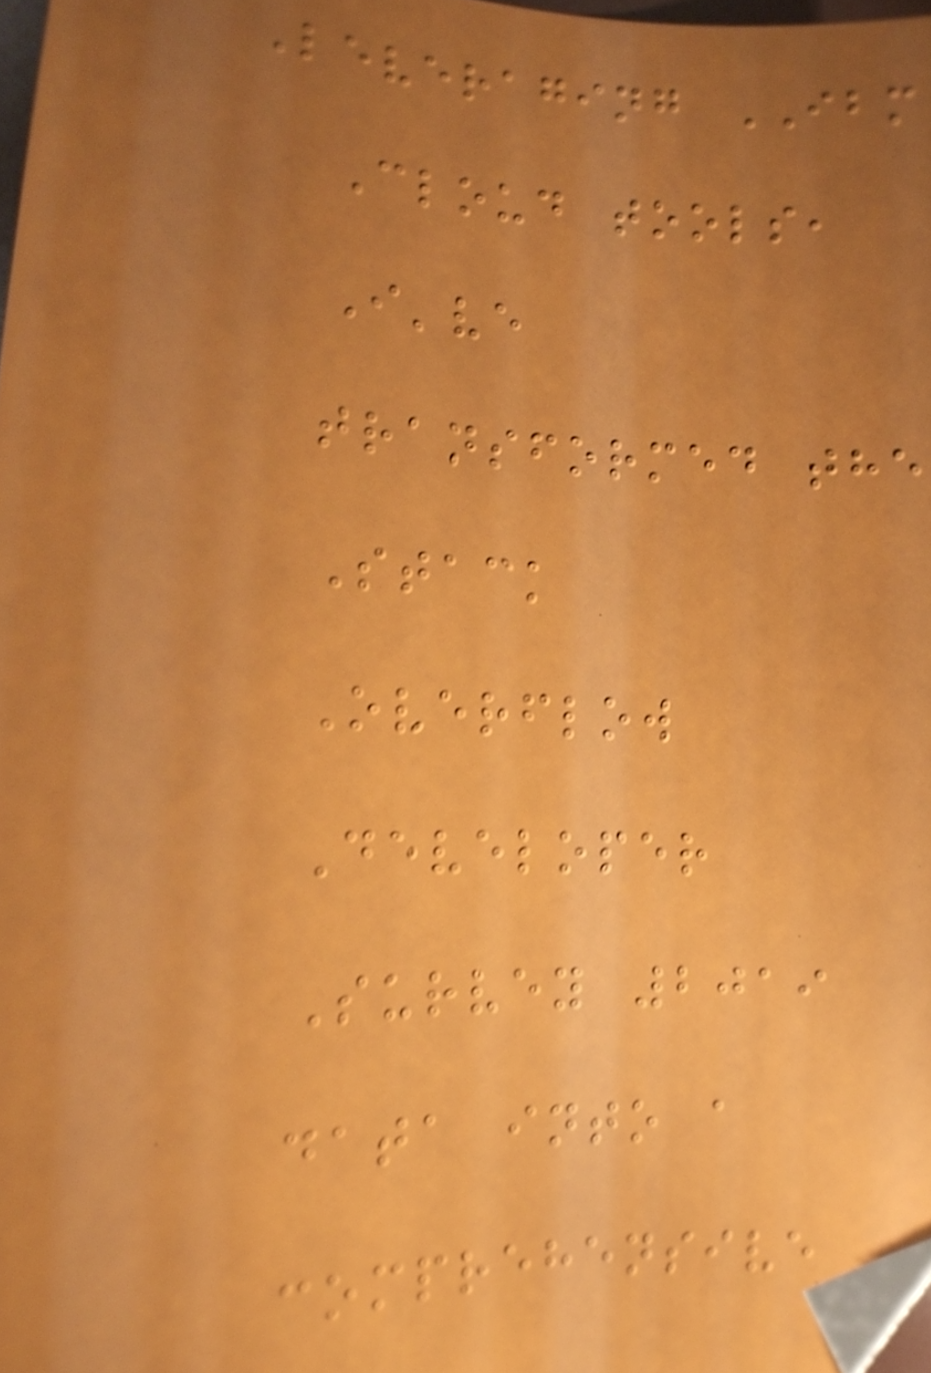Leveraging IBM
Cloud tools,
I've
transformed the
Stack
Overflow
Developer
Survey 2019
data into a
comprehensive
